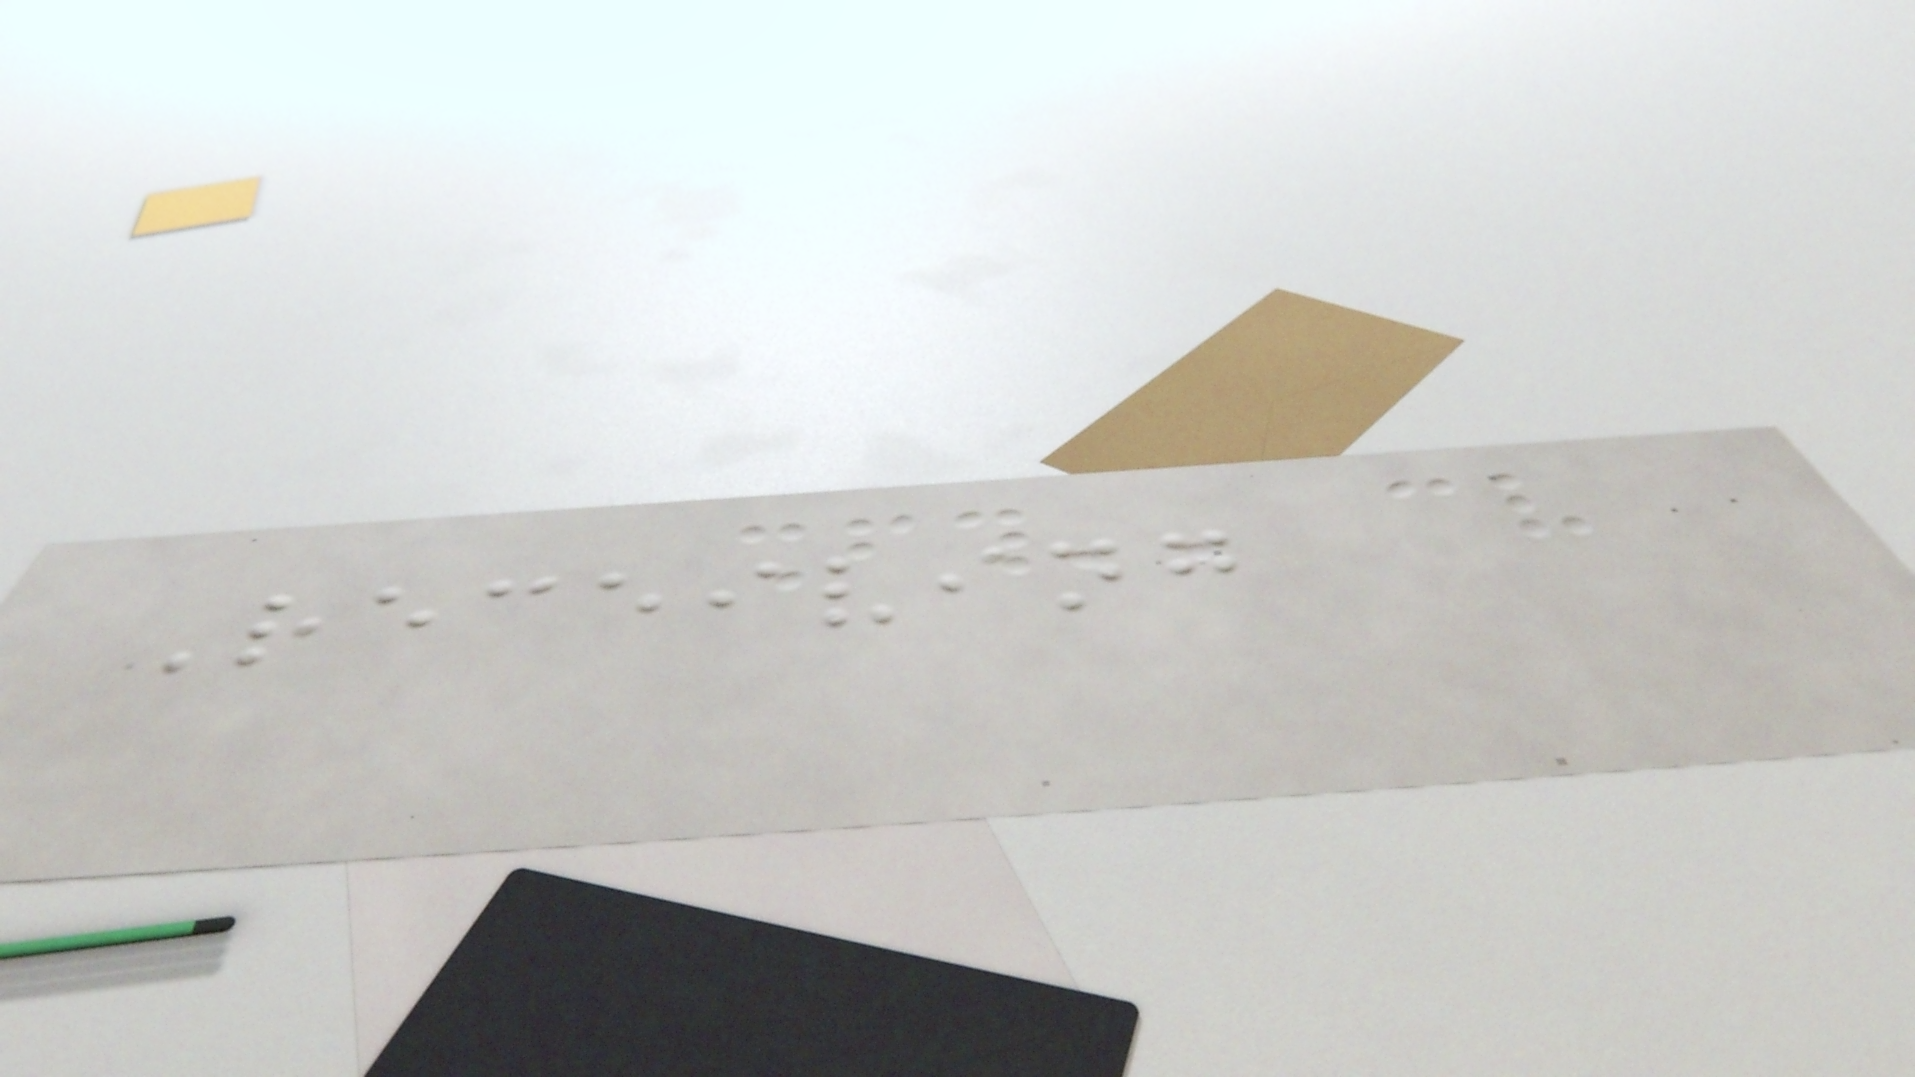Receiving
